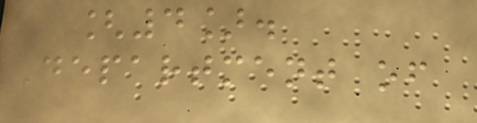[4].
Department of
